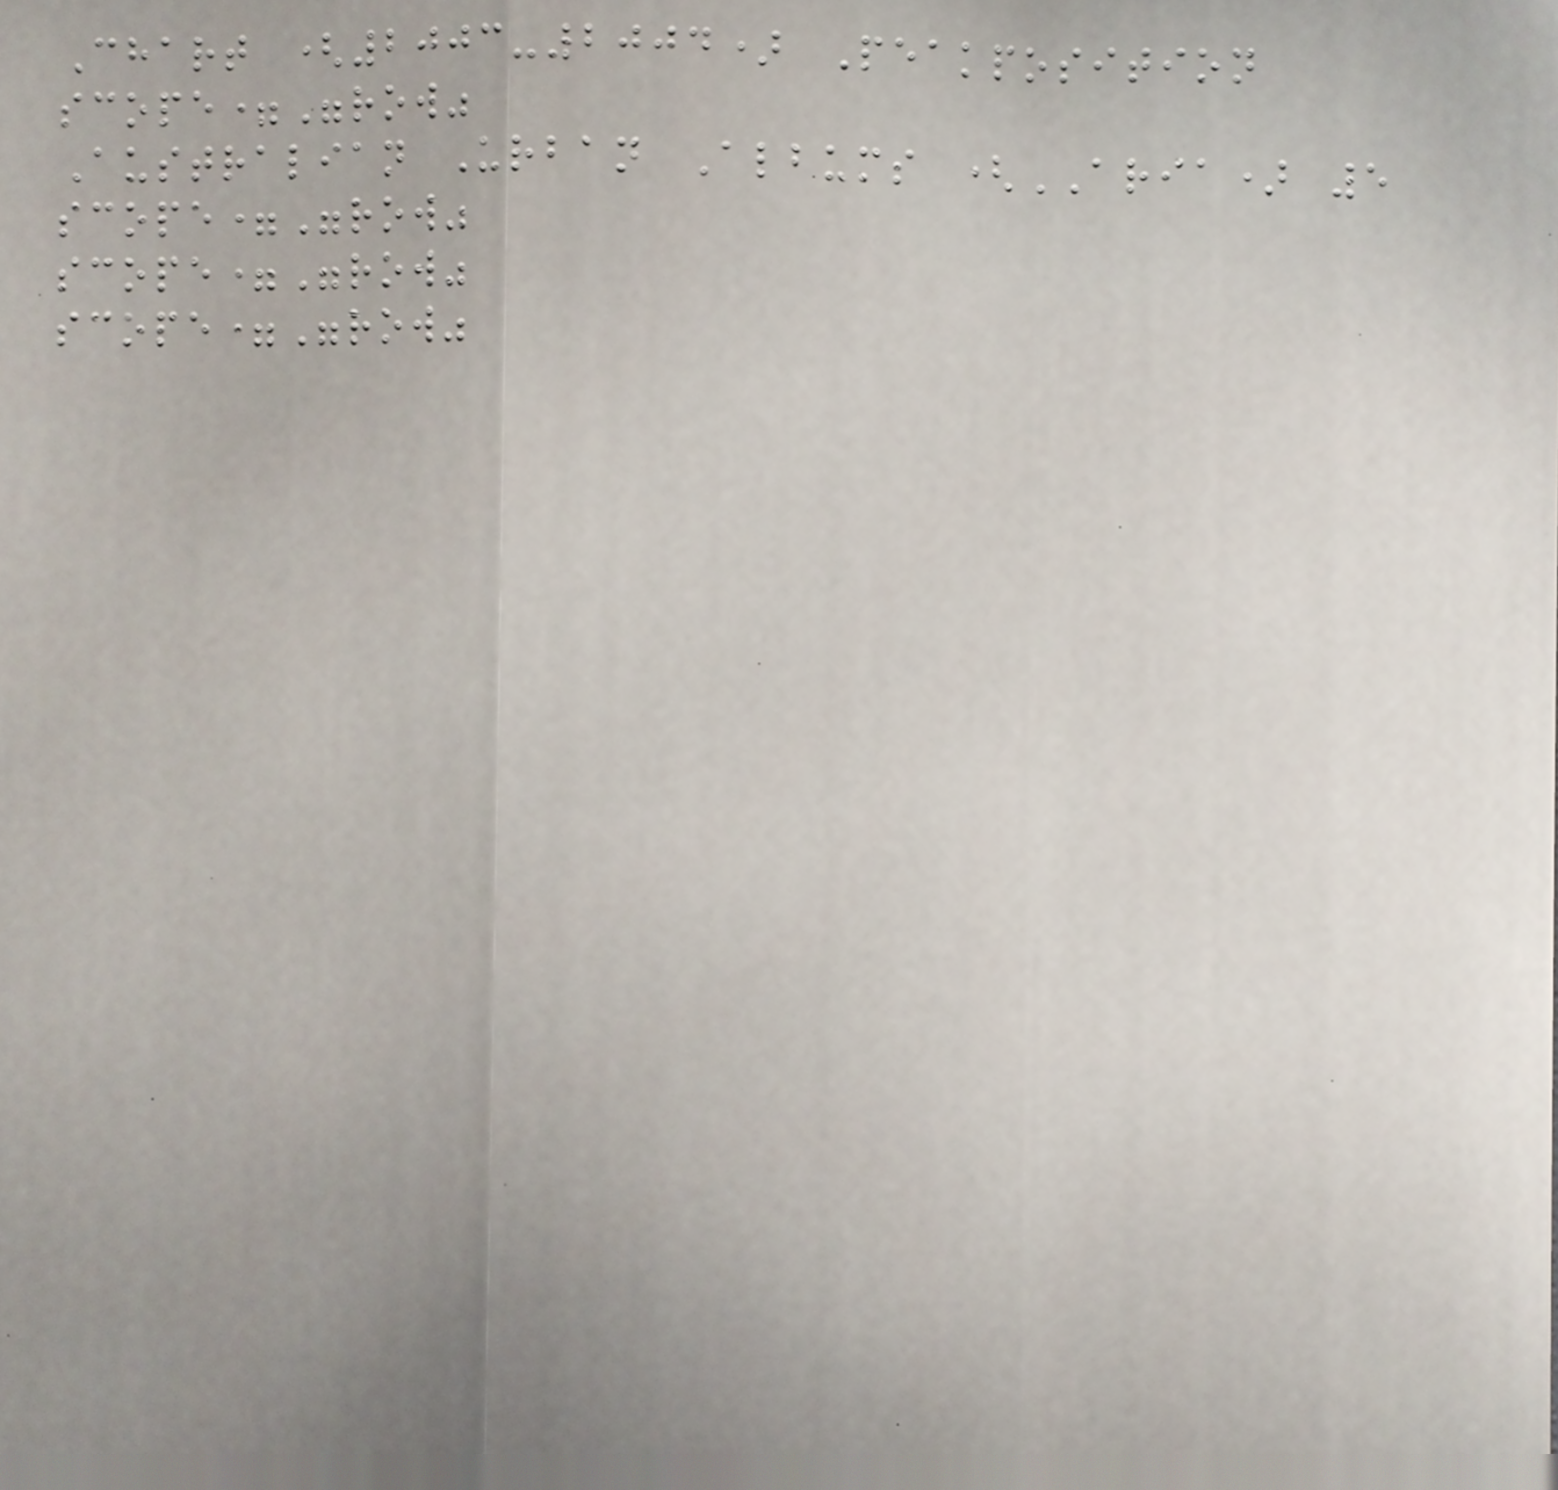Chart (2003-2004) Peakposition
scope="row"
Australian Urban Albums (ARIA) 5
scope="row"
scope="row"
scope="row"
